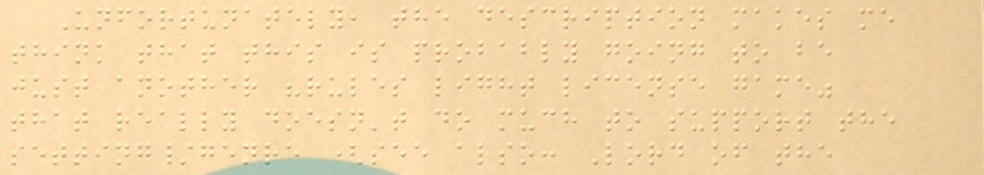Unfortunately, the description makes me
think that this is probably going to be
just another "rules light license game"
that really doesn't do much to support the
setting/genre (see also: Lord of the
